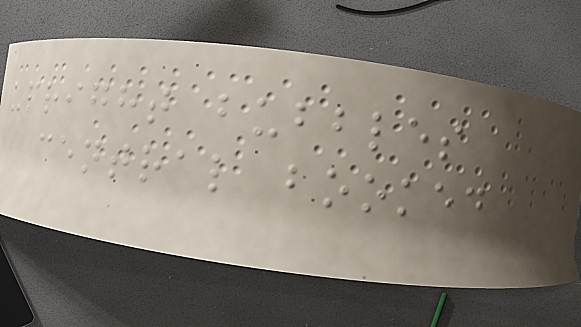upright bubbles
central booked
